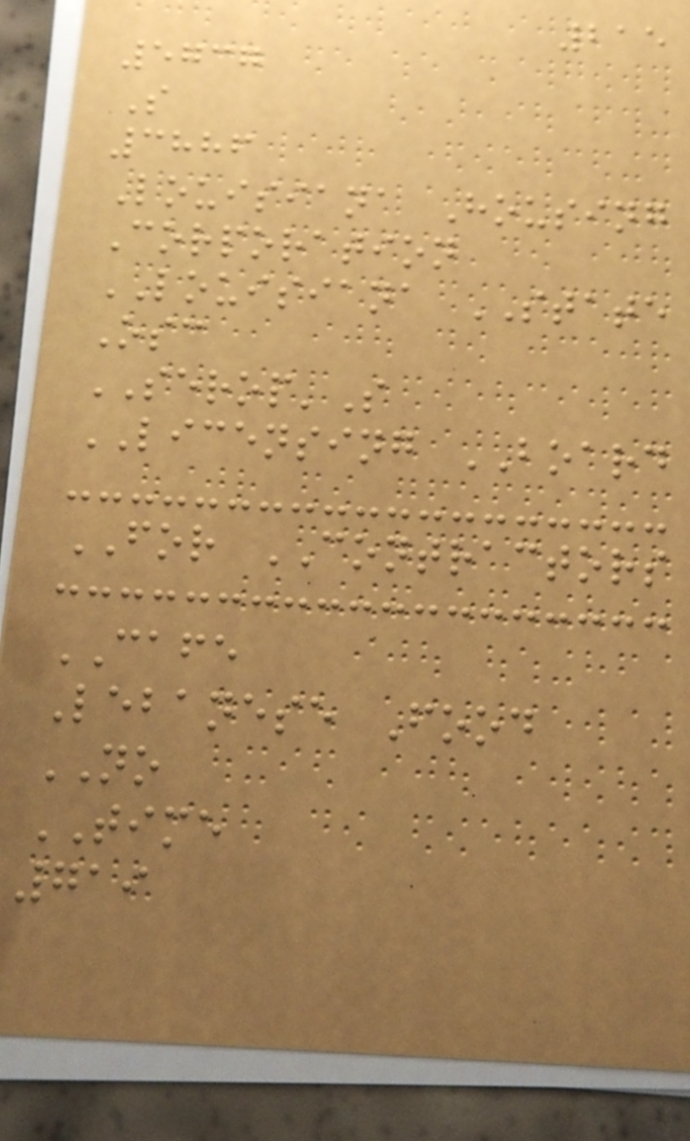215
5737
S
3886
Louisiana Housing
Corporation
LOUISIANA STATE
Osc
SEROP'S
LICENSING BOARD
FOR CONTRACTORS
CAFE
Lebanese Food
NO
TIME
719
